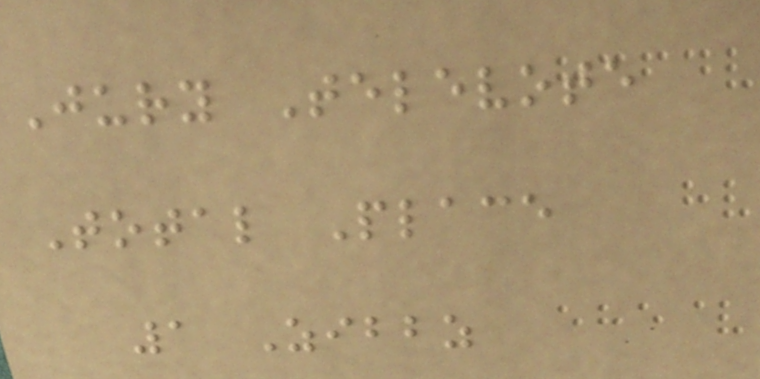Jury Televote
Total Place
1 Zibbz
